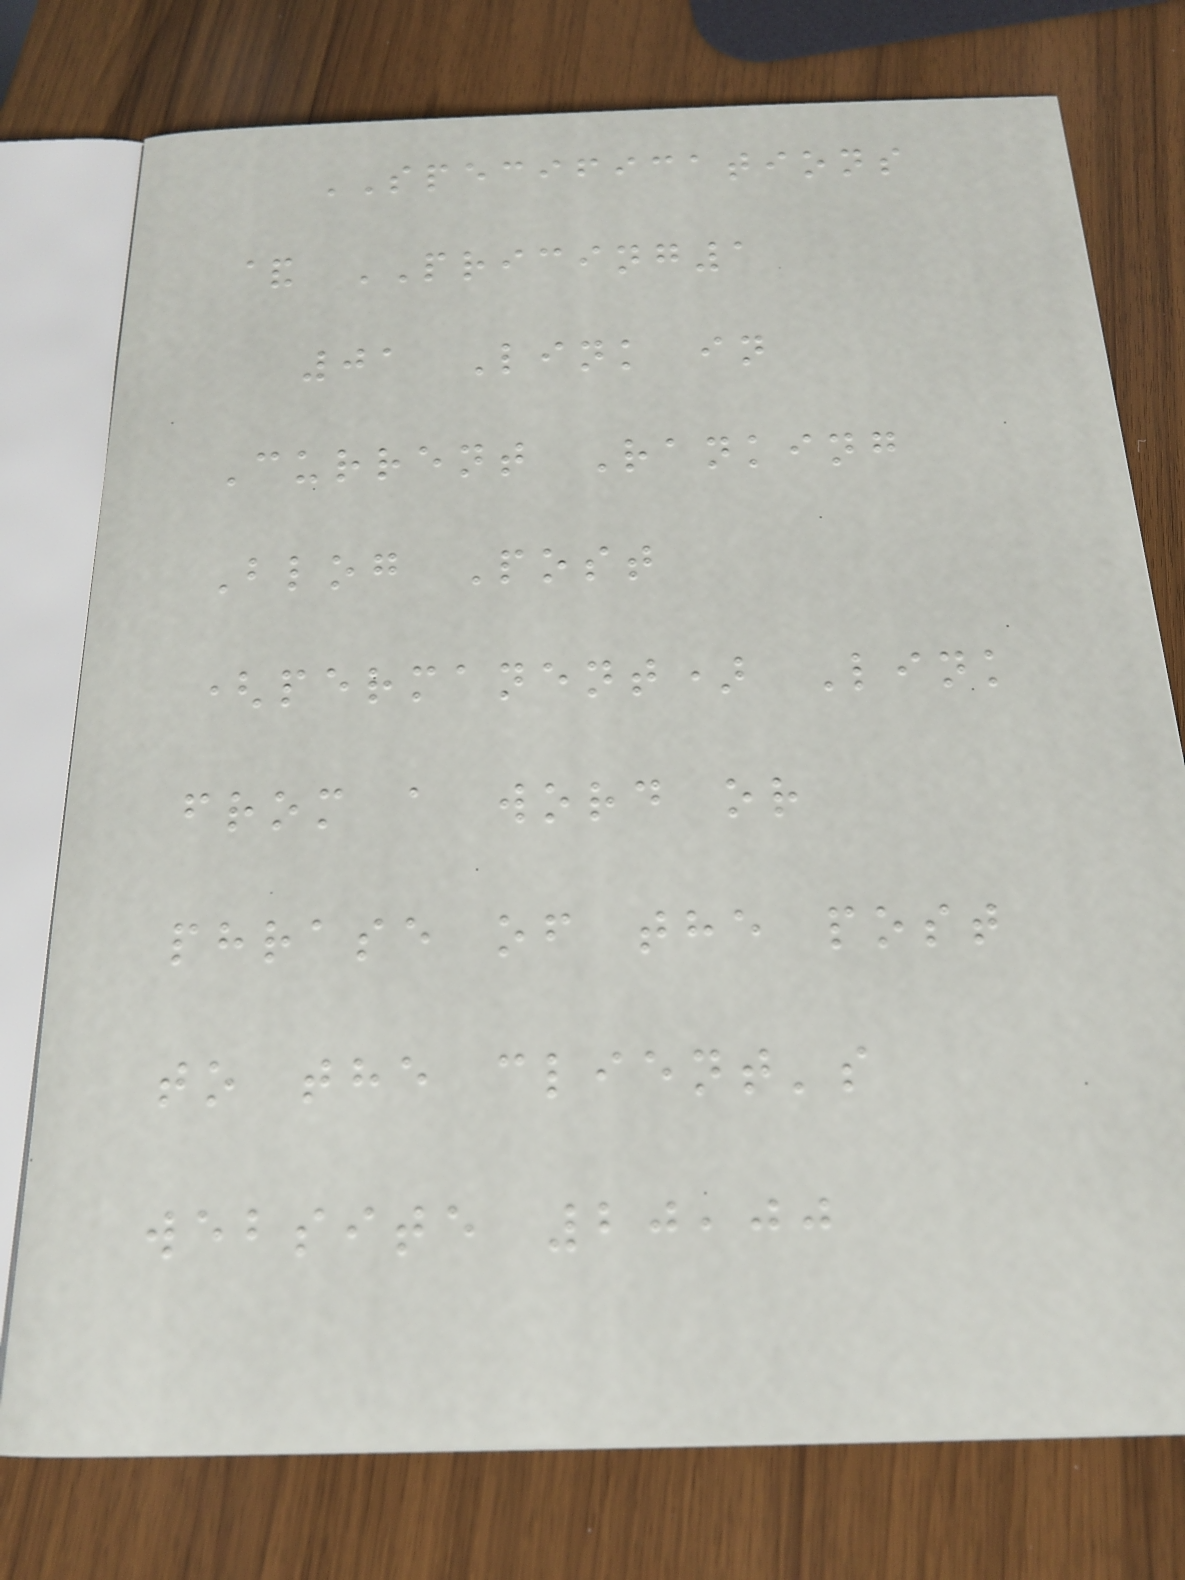SPECIFICATIONS
& PRICING1
01 Link in
Current Ranking
Blog Post
(permanent) Link
from a word or
phrase of the post
to the client's
website 20,00
